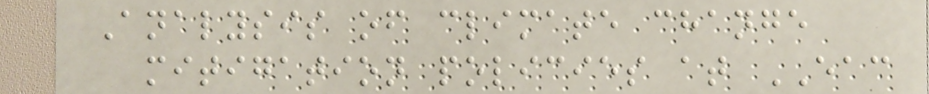Analysis of climate change
mitigation policies at EAC
